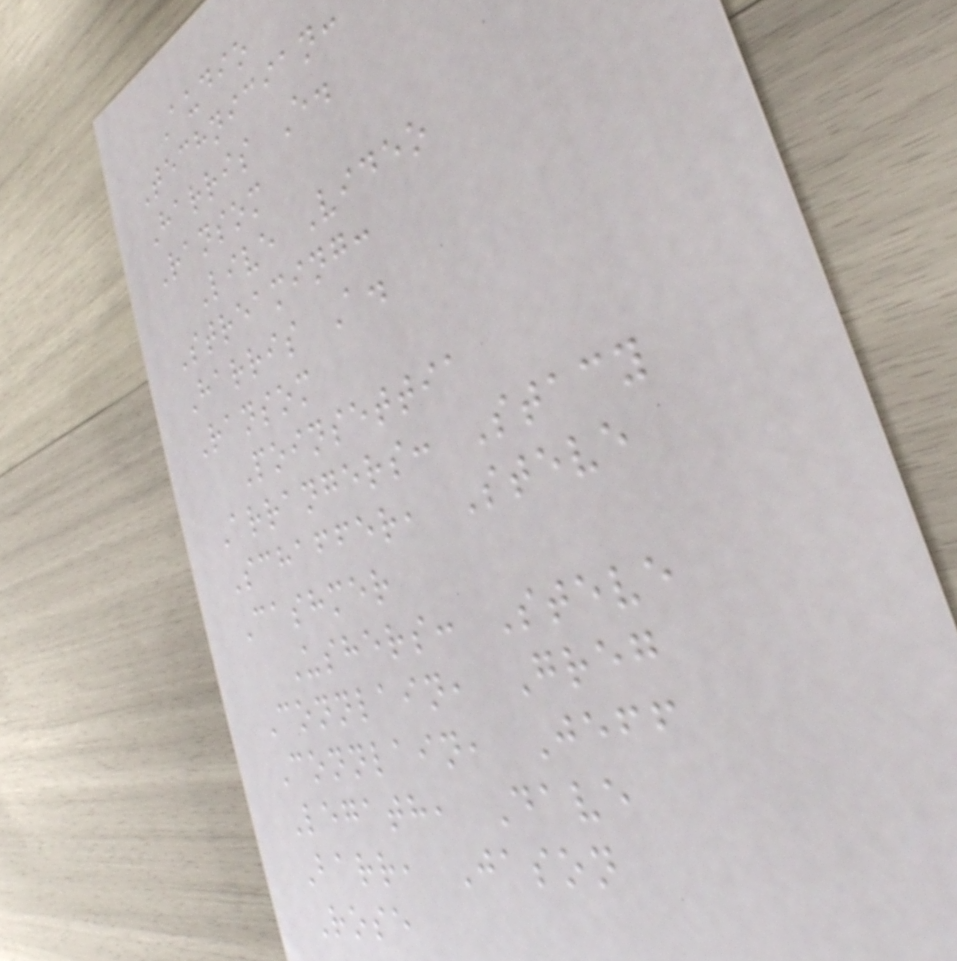Audio
Technician:
Harris E.
Ransom
Live Video
Streaming:
Harris A.
Ransom
Poinsettia
Arrangers: Stacy
Schaffer, Steve
Cashmer
Ushers: Steve
Connlain, Greg
Connlain, Jeff
Legath, Dave
Barr, Jason
Rose
